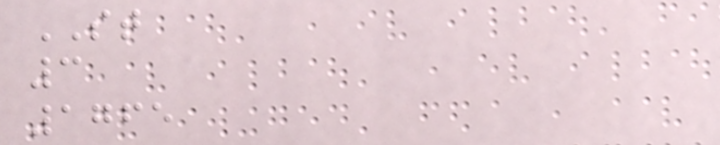ST
3
1765
